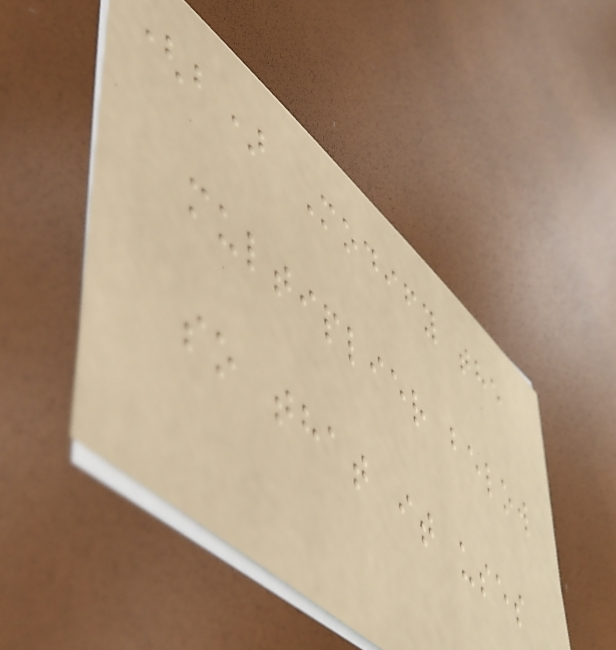(b) Modify the
multiplier below
so that it uses
